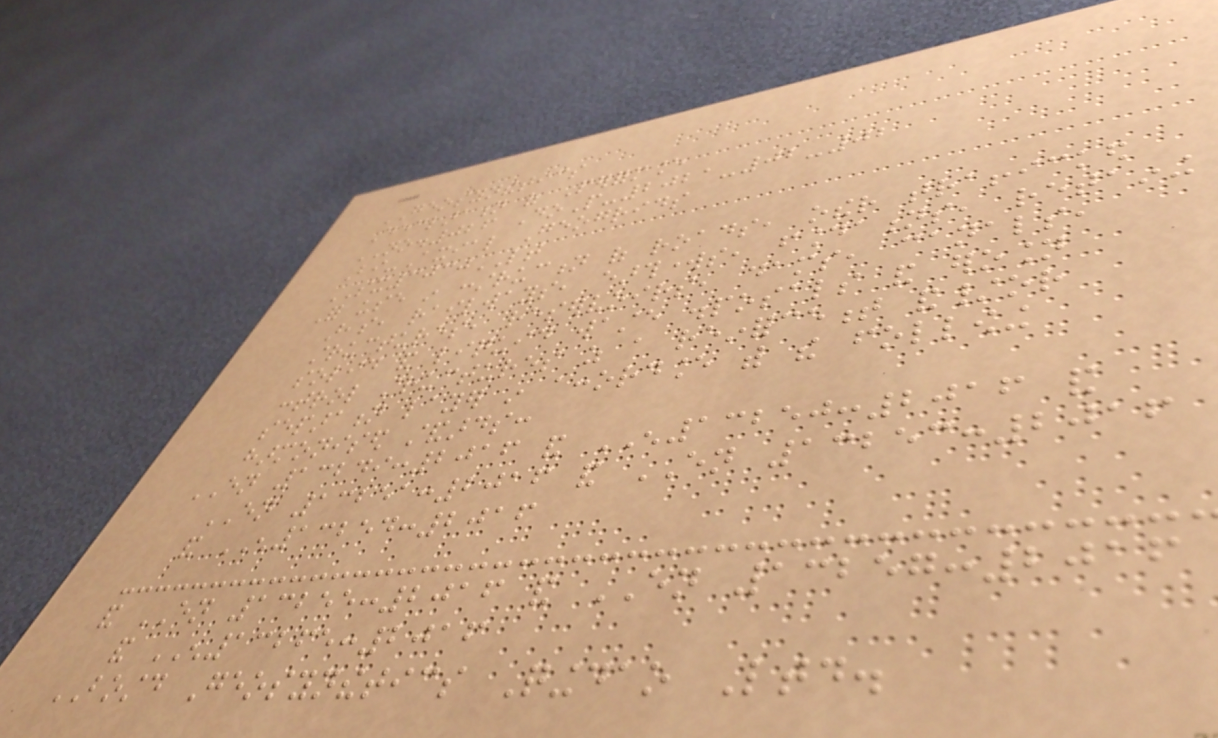GEOSYNTHETICS
Declaration of Performance
NO.026 DoP-2021-02-02
Bi-Axial Geogrids
SX3030LT
For use in construction of roads, other trafficked
areas, railways, earthworks, foundations, retaining
structures, reservoirs, dams, canals,
solid and liquid waste disposals and erosion
control structures as a reinforcement and/or
separation layer in accordance with the following
harmonised standards:
EN 13249:2016 and EN13250:2016 and
EN 13251:2016 and EN 13253:2016
and EN13254:2016
and EN 13255:2016 and EN 13257:2016
and EN13265:2016
BOSTD Geosynthetics Qingdao Ltd.
